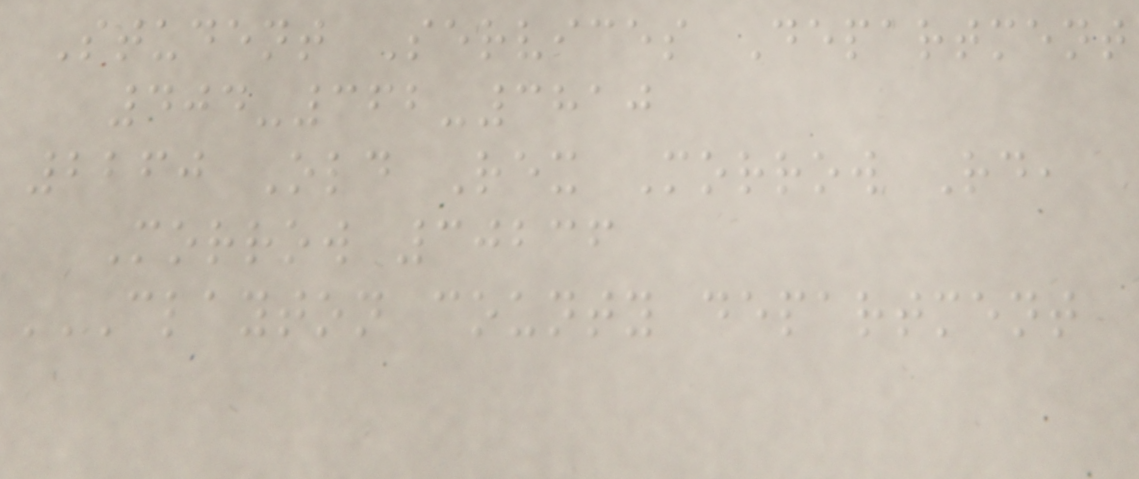Student Services Department
404-362-3810
2260 Old Rex Morrow Rd,
Morrow 30236
CLAYTON COUNTY DEPARTMENT
